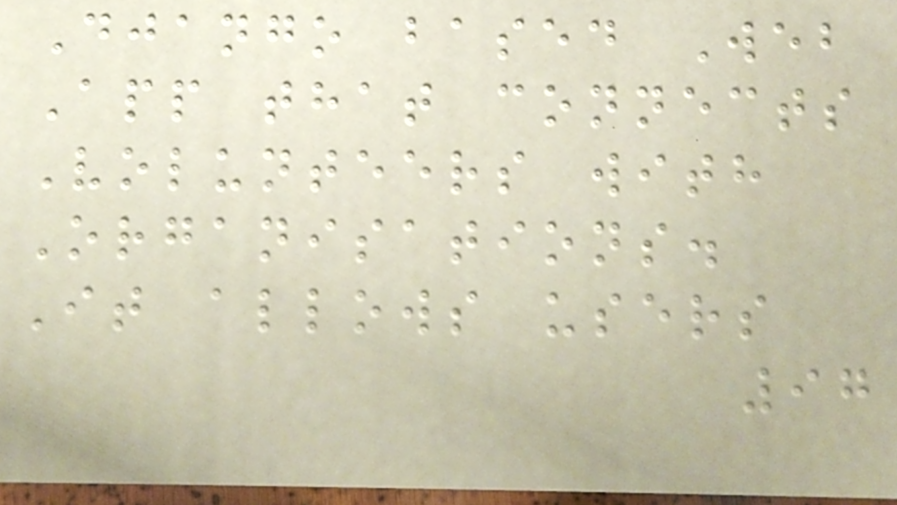Django based Web
App that connects
Volunteers with
Organisations.
It allows users
97
